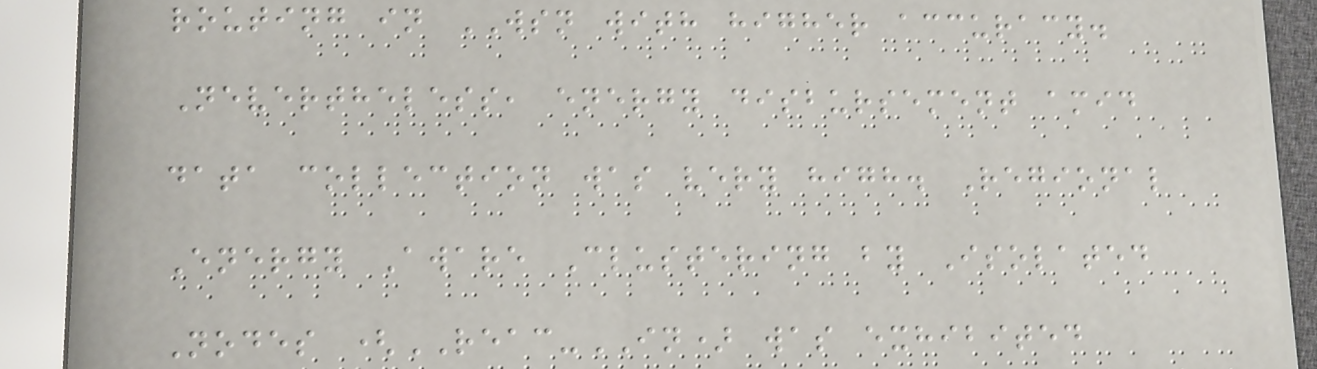routing in WSN with higher accuracy.
Nevertheless, energy disbursement amid
data collection was very high. Regional
Energy Aware Clustering by Isolated
Nodes (REAC-IN) was exhibited
